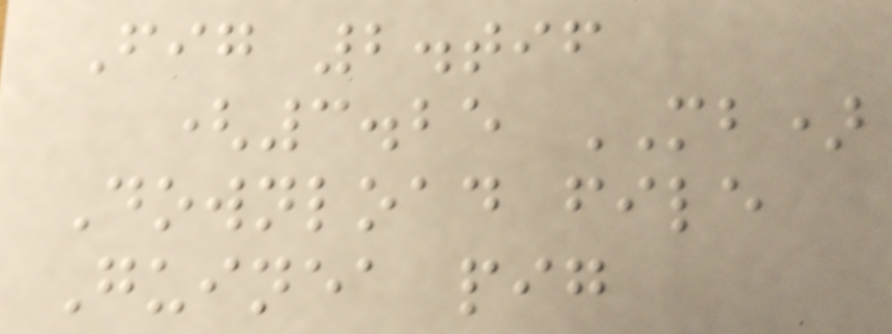Fig 2.tif
(3.25 MB)
Download file
Guinea pig
